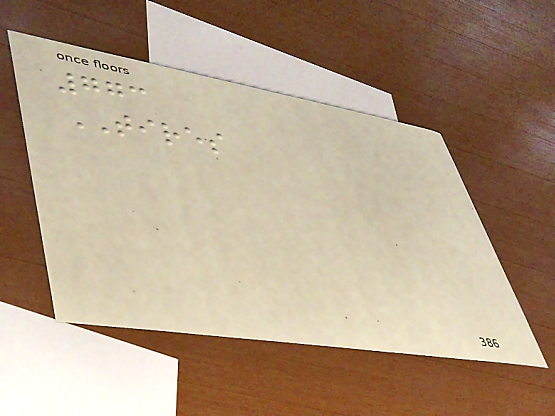773
TIRES
